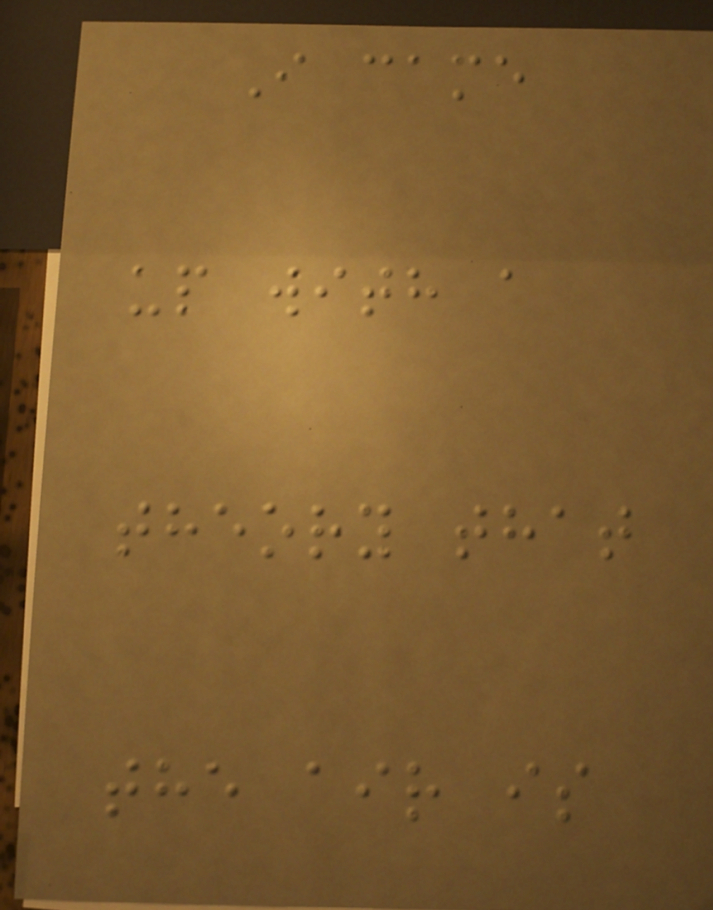I came
up with a
theory that
the air is
